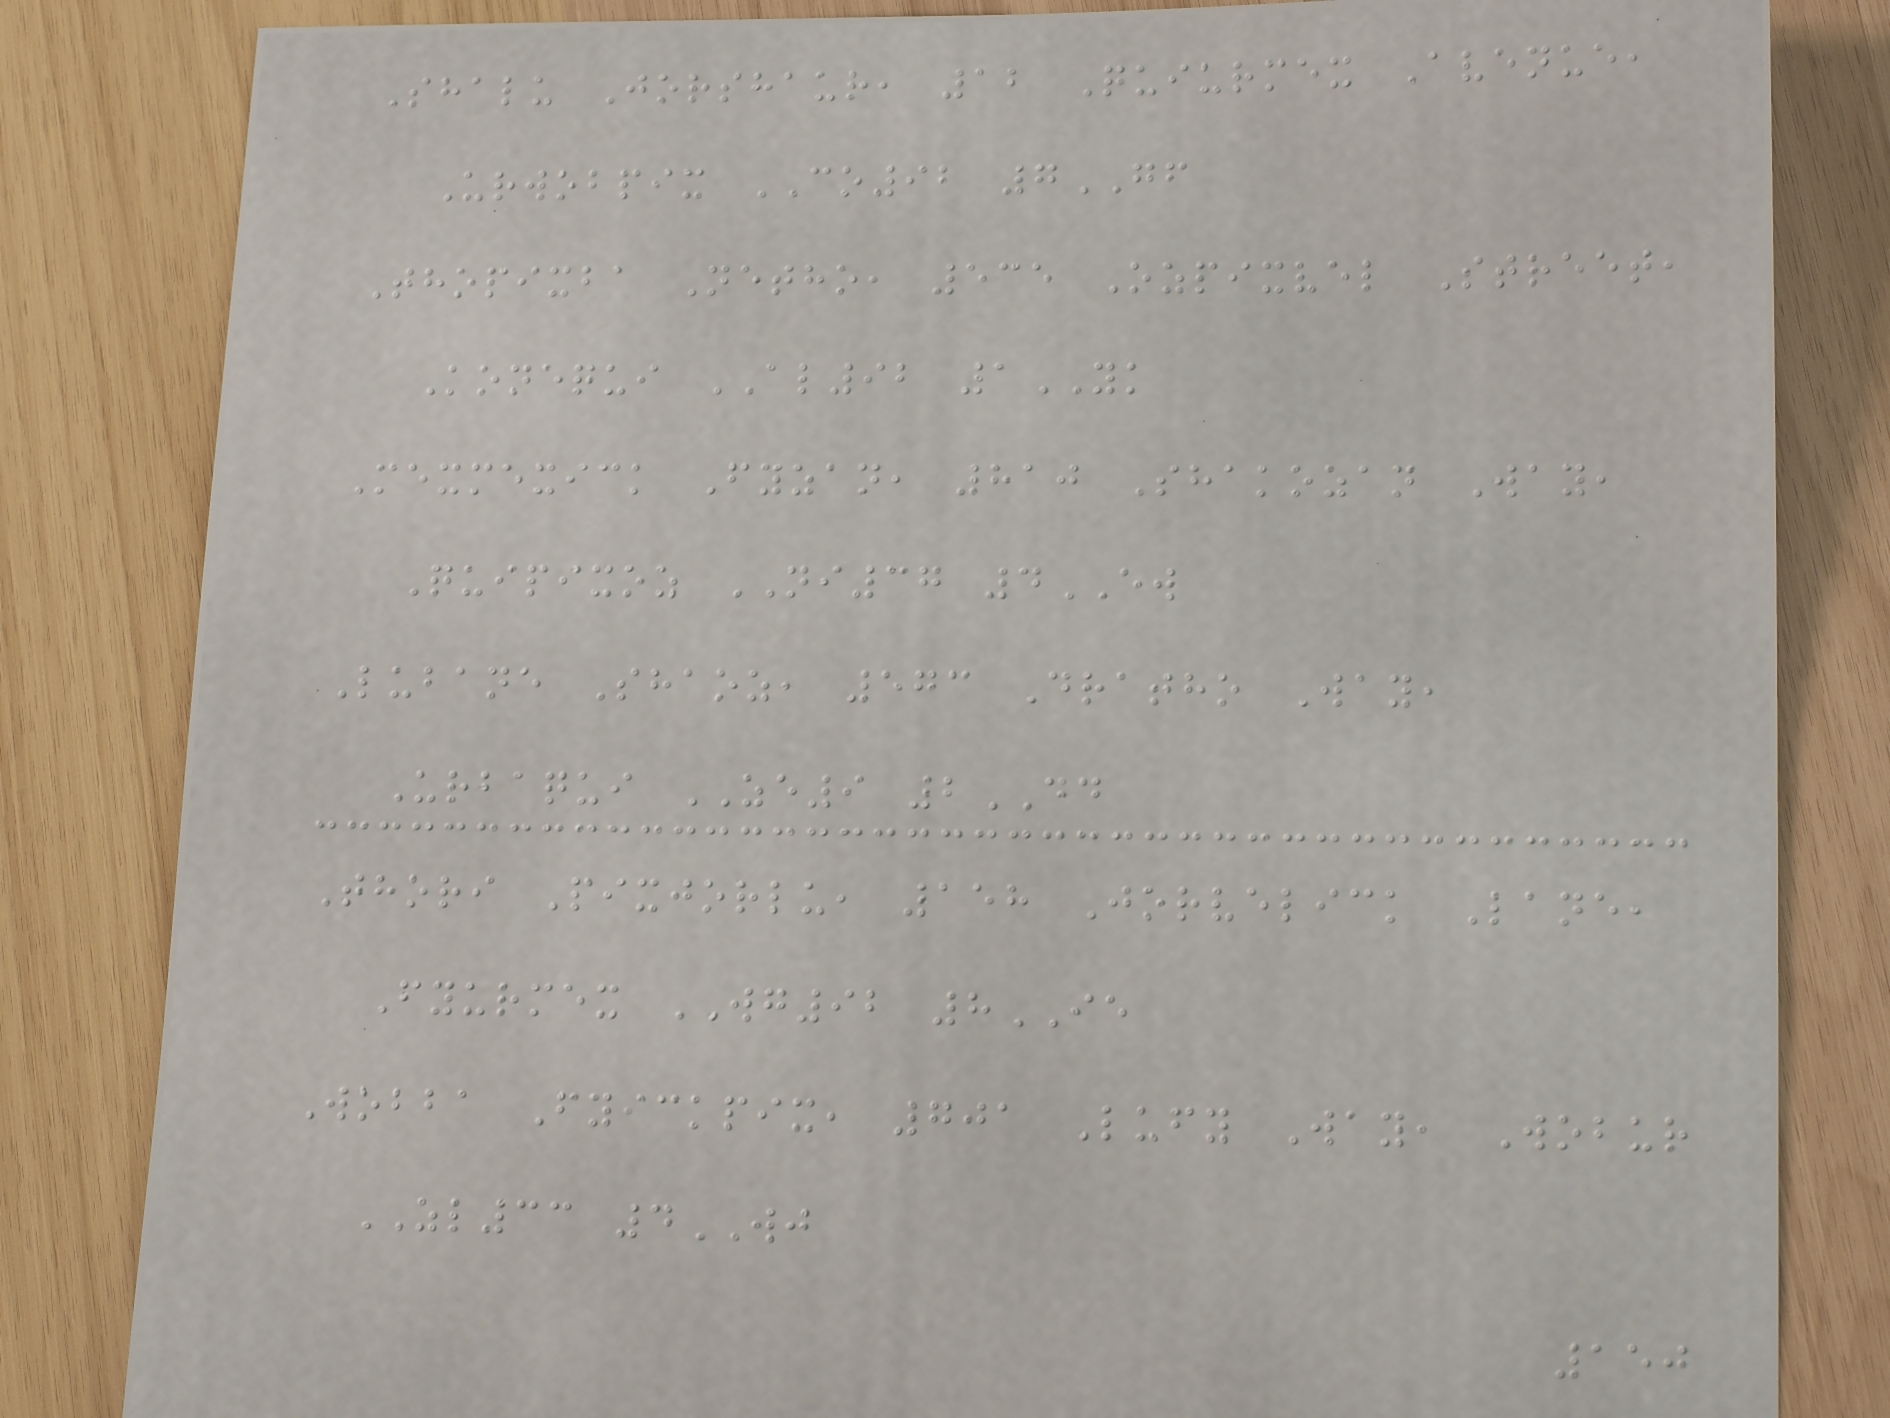Shalu Jorshaur, 12 Quiurmex Avenue,
Urwobpix CO92 7GF
Thopixba Netho, 535 Ozpixvel Street,
Konequi AL92 1YK
Mexmexick Fyzan, 810 Shakozan Way,
Quipixoz NI37 4EW
Lubane Shaoz, 573 Dratho Way,
Urbaqui ZE9 2DD
Thori Pixjorlu, 158 Jorvelick Lane,
Fyurmex WG92 8IE
Wobba Fyickpix, 701 Lufy Way, Wobur
ZL33 4WJ
150
